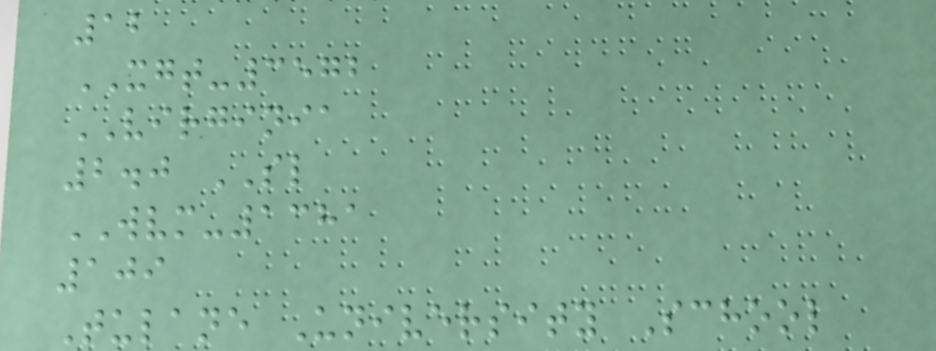12
XGT-3572
VIRGINIA
2.0 SL
WVM-1381
109
Tulane University School
